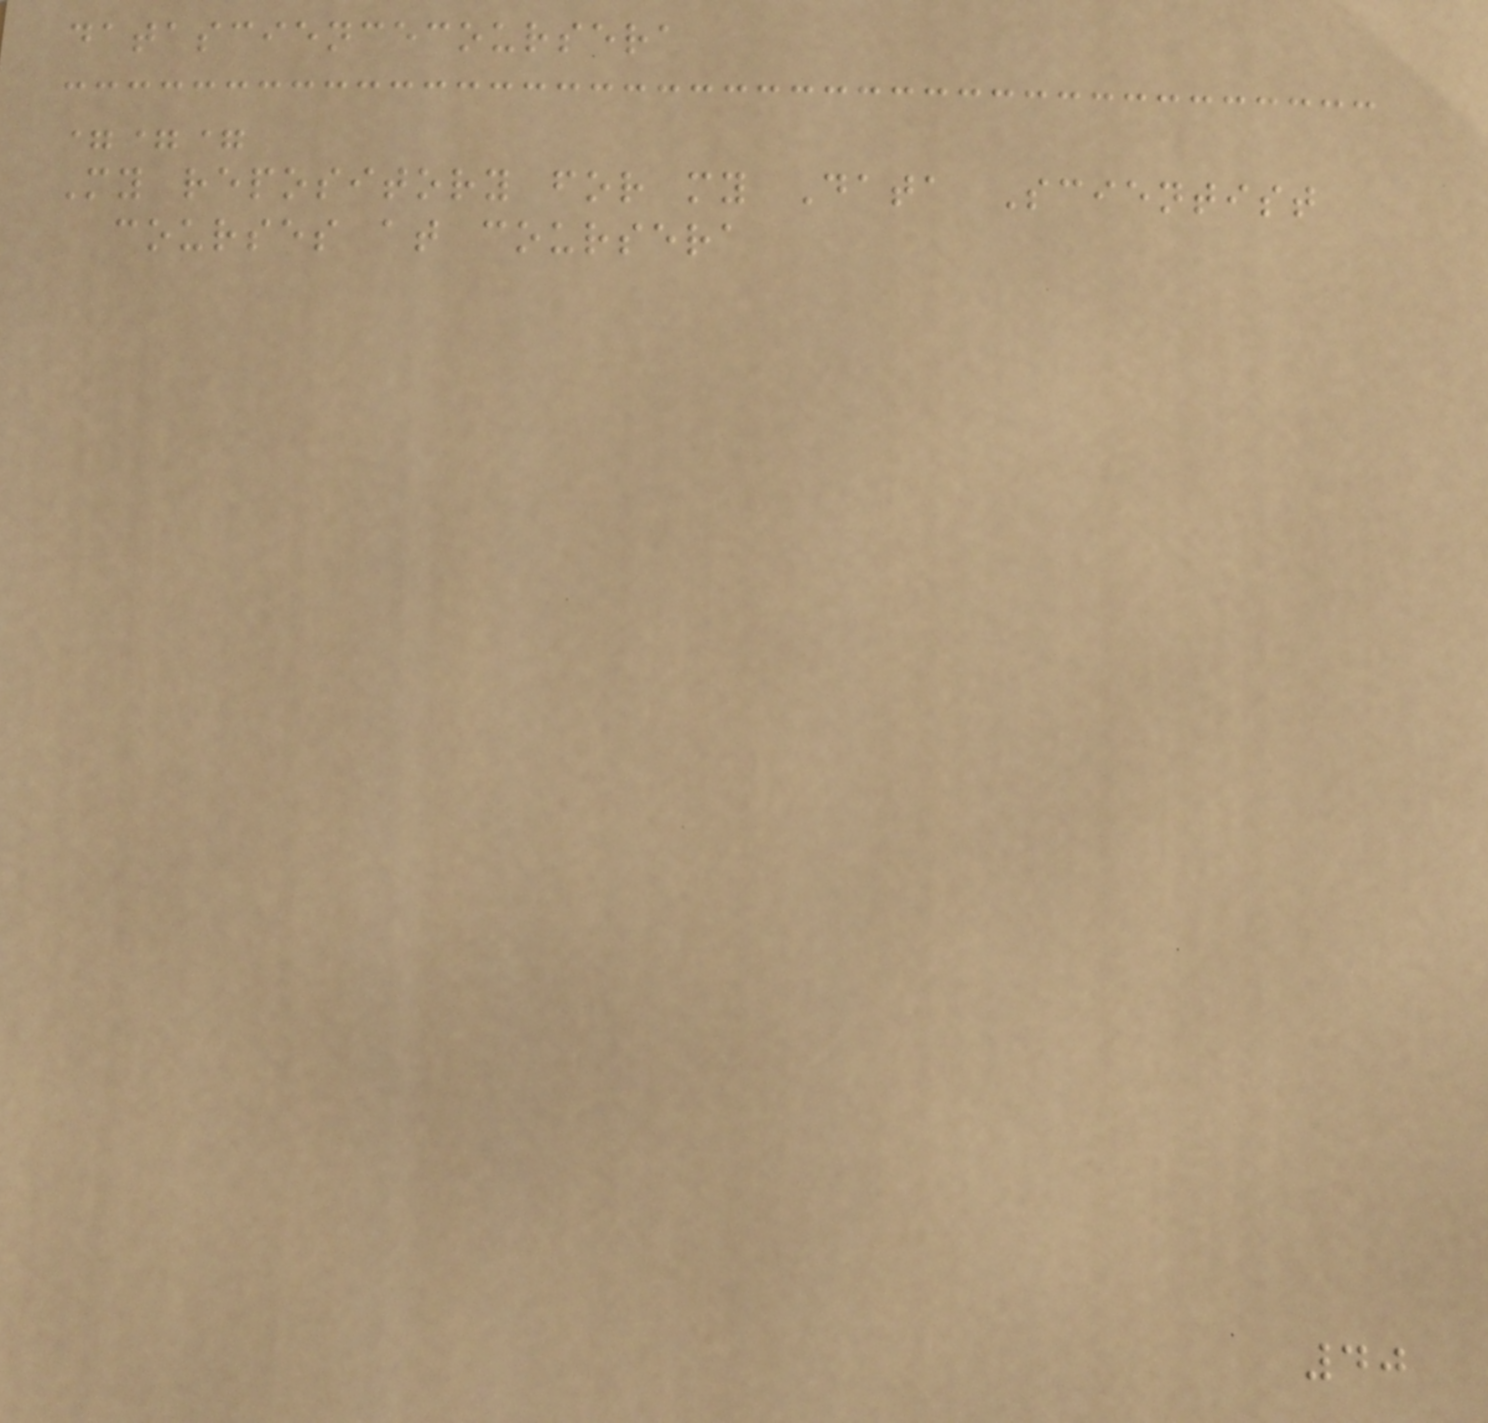datasciencecoursera
===
My repository for my Data Scientist
courses at coursera
40
